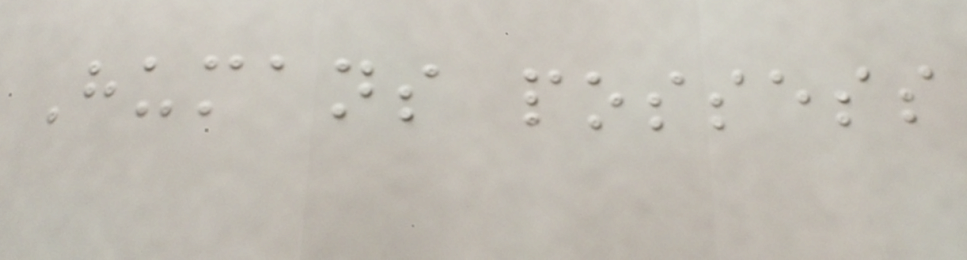Humans possess
